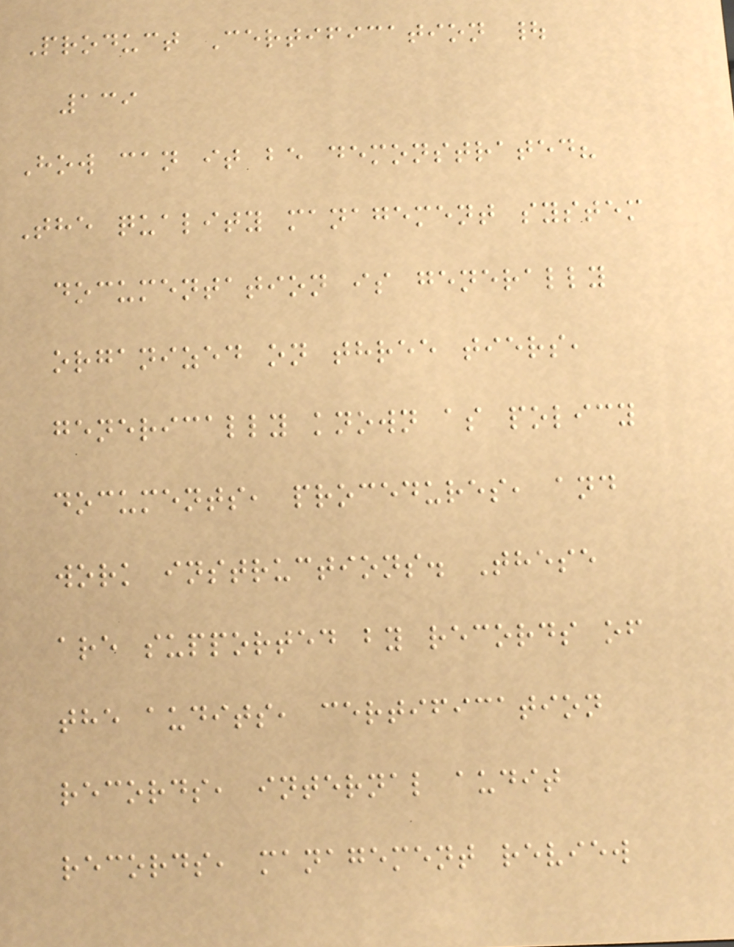Product Certification |
139
How can it be demonstrated?
The quality management system
documentation is generally
organized on three tiers,
generically known as policy
documents, procedures, and
work instructions. These
are supported by records of
the audits, certification
records, internal audit
records, management review
